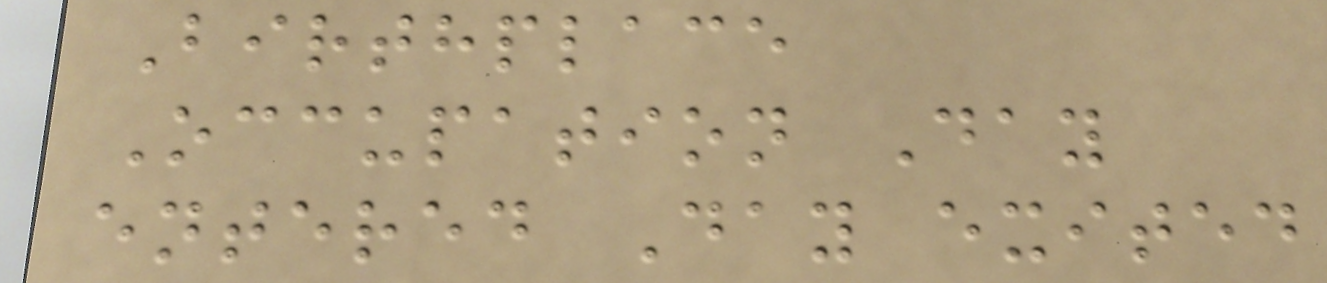Birthplace
Occupation Day
entered Day exited
